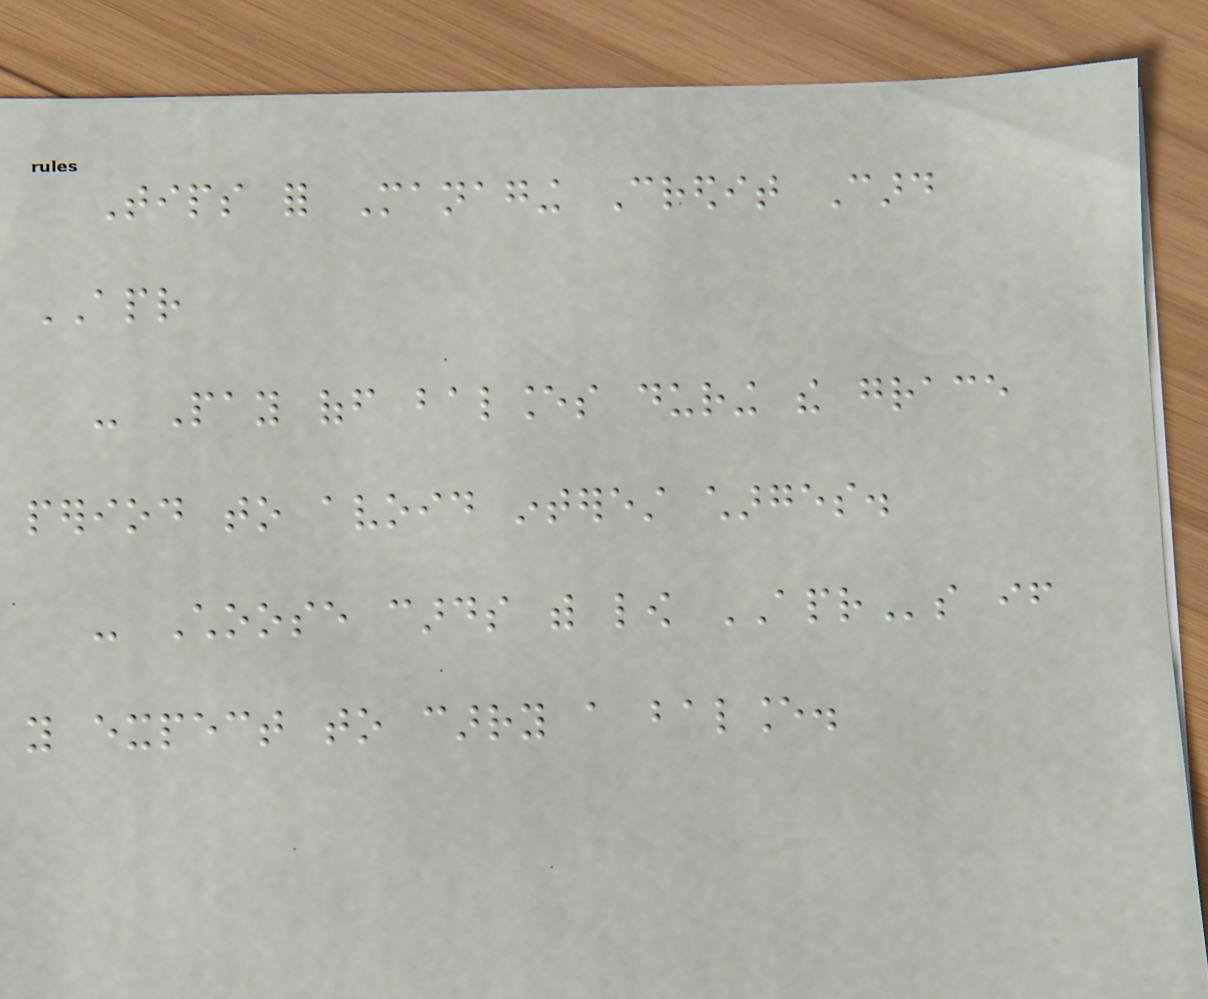Tips for Managing Credit Card
APR
- Pay off balances during the grace
period to avoid interest charges.
- Choose cards with low APRs if
you expect to carry a balance.
